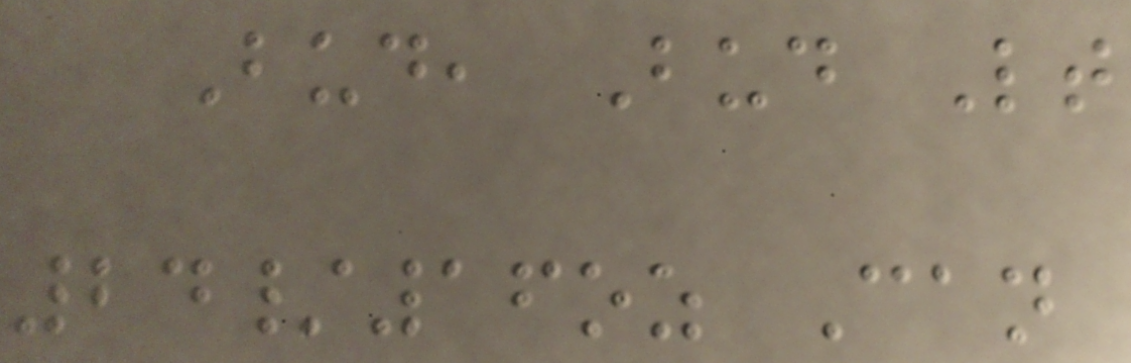Bud, Bud Lt
24/16oz Can
